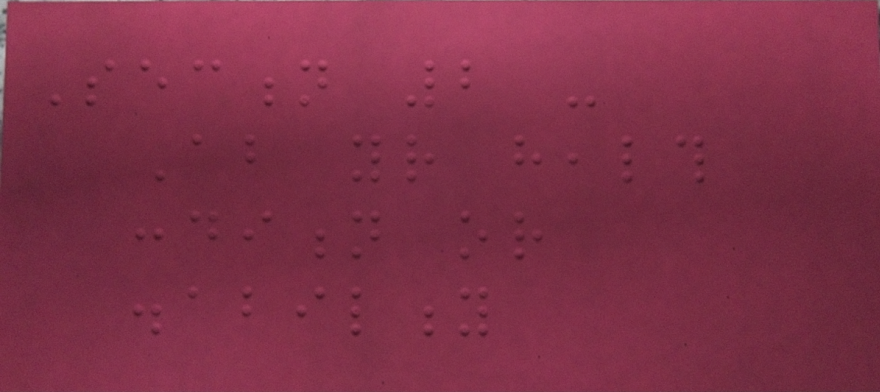Section 2 -
About your health
condition or
disability
